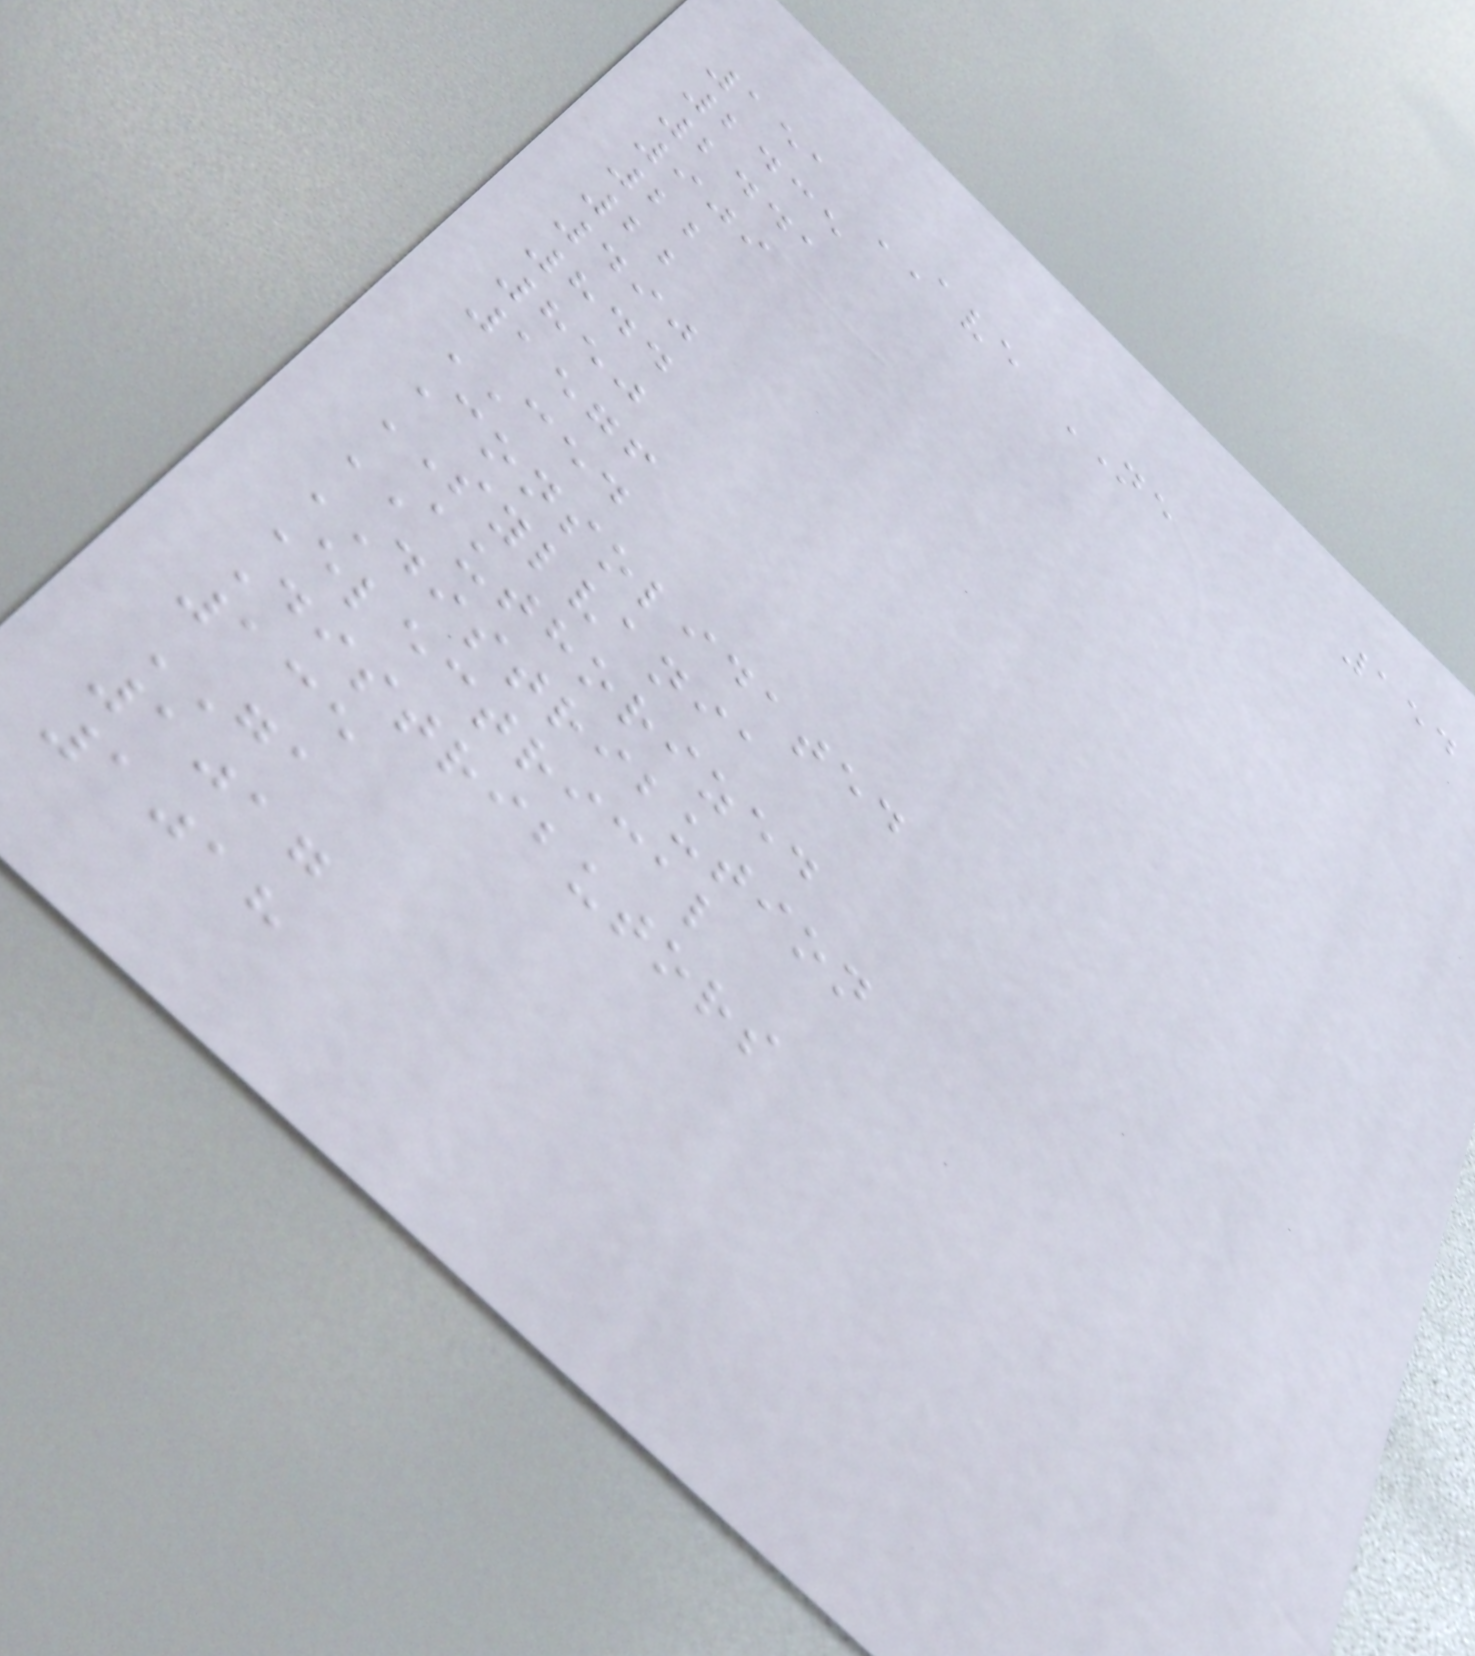154
151 AVE NE
2435
2441
909
22
22
490
844
850
1576
CED
Consolidated
SYLVANIA
AUTHORIZED
DISTRIBUTION
Electrical
Distributors
135
GA
1017
1018
